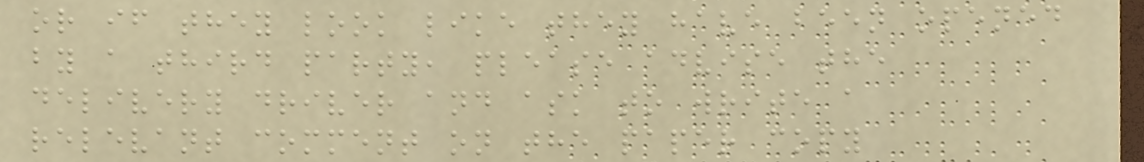or if they look like they have been opened
by a third party, please advise the
delivery driver and ask to write a
relevant comment on the paper copy
